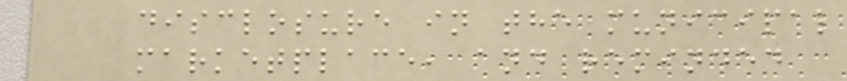disclosure in the municipal
marketplace, and reminded
